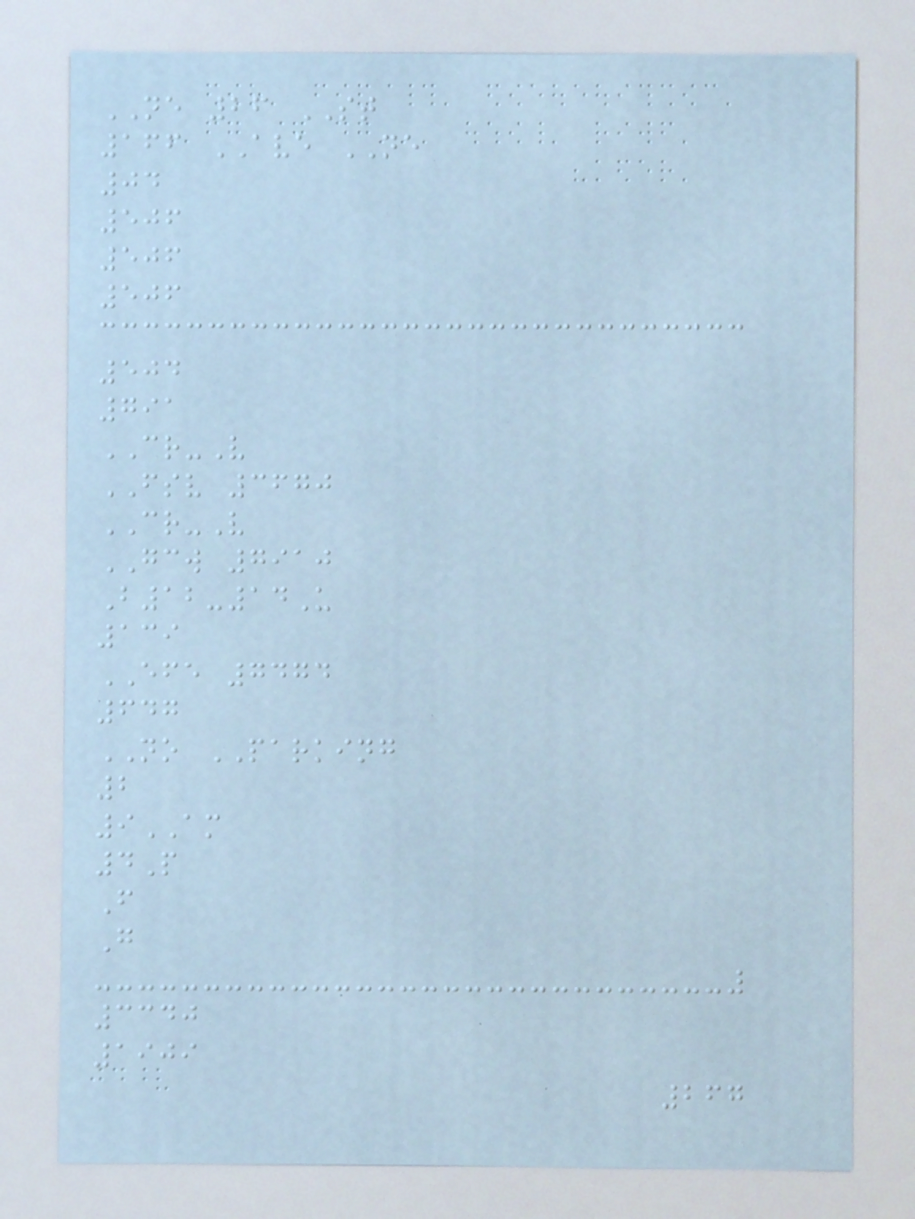NE 26 ST
166 AVE NE
04
506
506
506
504
791
CR-V
FSV 3670
CR-V
GCW 7910
B12-14U
139
EFE 7474
647
NO PARKING
2
9AM
4P
F
G
3340
1909
267
